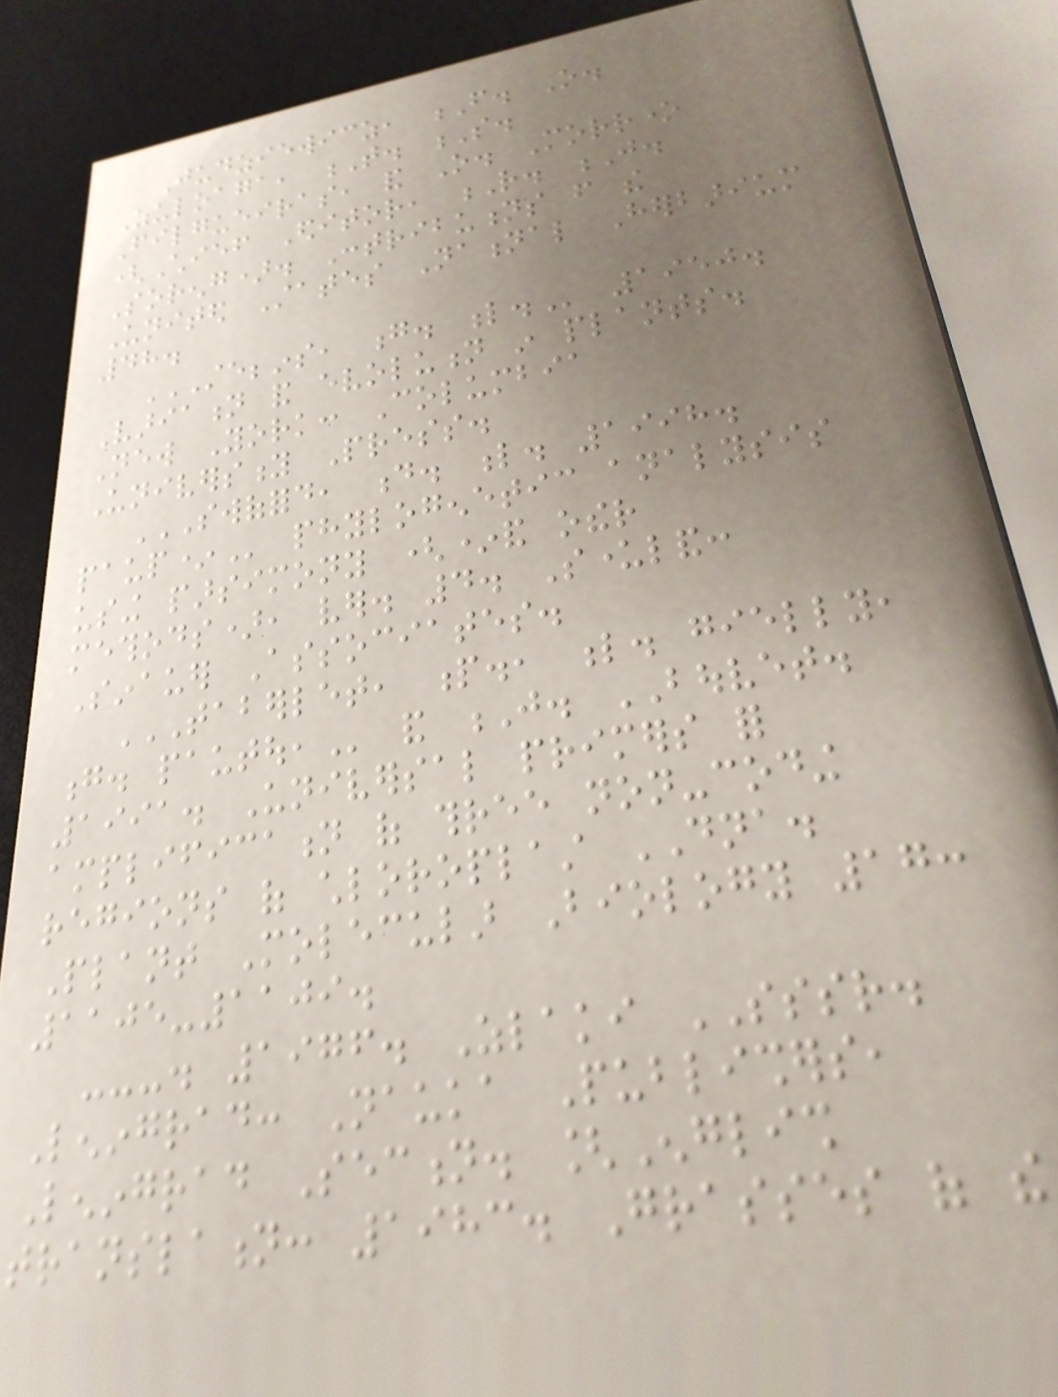Judziewicz, F. O.
Zuloaga, T. S.
Filgueiras, and O. Morrone
(Chief Editor, R. J.
Soreng). Contributions from the
United States National Herbarium
48.
STEBBINS, G. L. 1950.
Variation and evolution in plants.
New York: Columbia
University Press.
SWOFFORD, D. L. 1998.
PAUP* phylogenetic analysis
using parsimony (*and other
methods), ver. 4. Sunderland:
Sinauer Associates.
TABERLET, P., L. GIELLY,
G. PAUTOU, and J. BOUVET.
1991. Universal primers for
amplification of three non-coding
regions of chloroplast DNA.
Plant Molecular Biology 17:
1105-1109.
---. 1976. Zlaki SSSR.
Leningrad: Nauka Publishers,
Leningrad Section. [English
translation: 1983. Grasses of the
